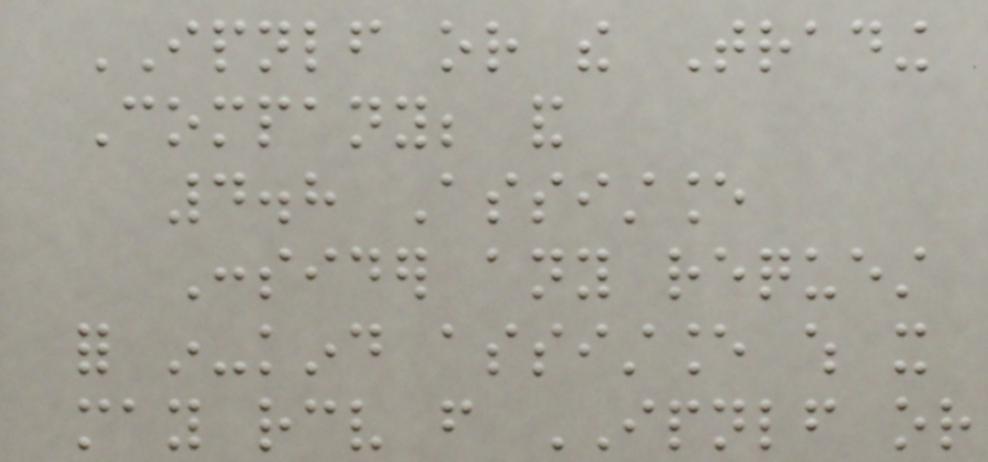IPNLF or the Trading
Company; and
4.8 Assistance
Consider any request
for in-kind assistance which it
may receive from IPNLF or
